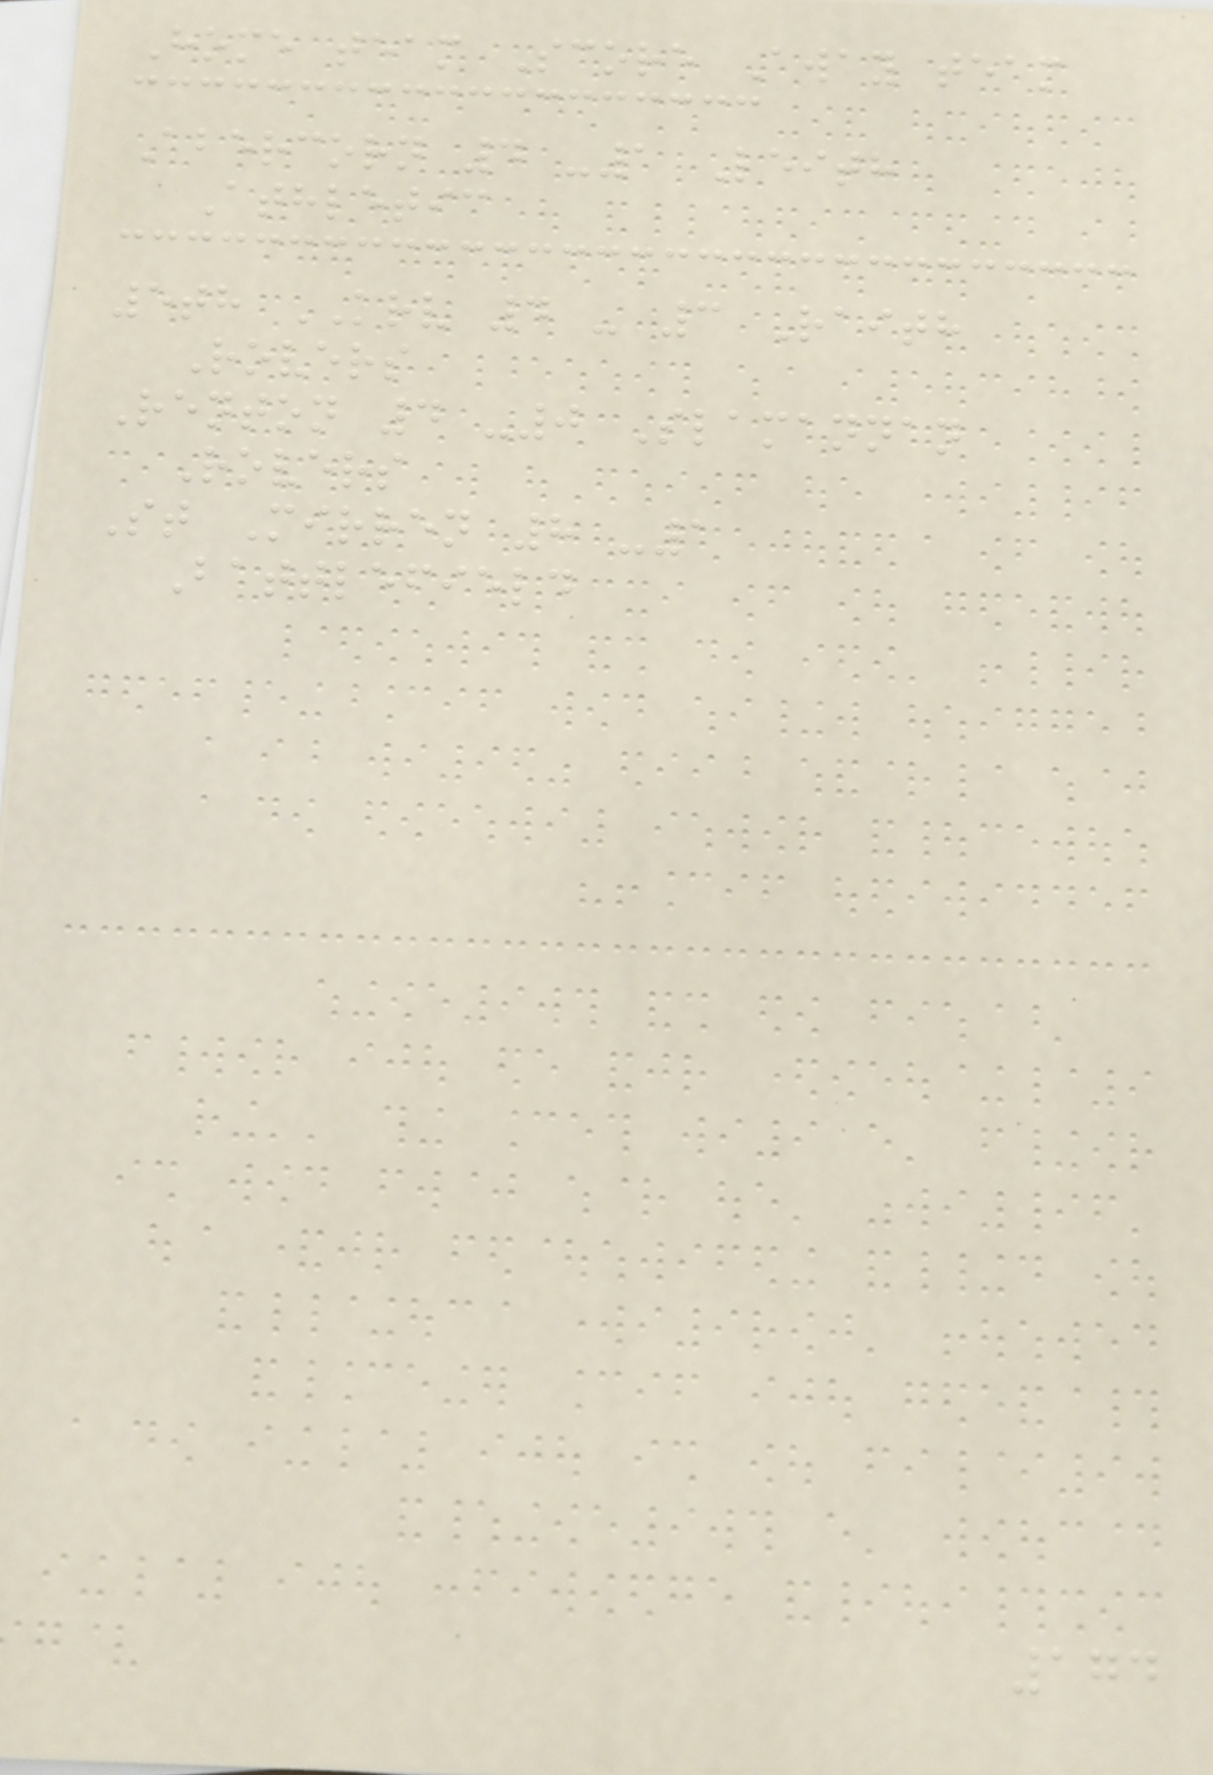Home team Score Away team
Abercorn 4 -1 Leith
Athletic
5th KRV 4 - 3 Raith
Rovers
Renton 4 -0 Slamannan
Rovers
St Mirren 8 -1
Battlefield
174
